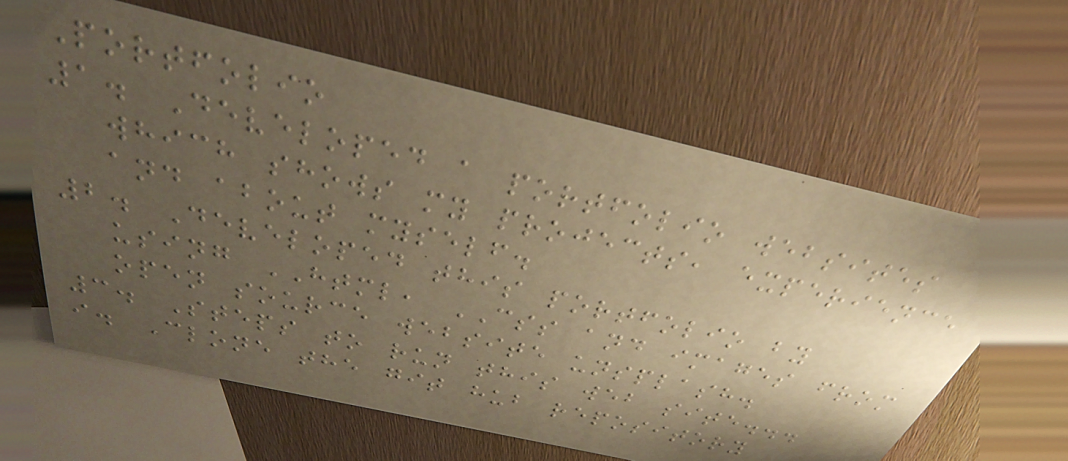Portfolio
1. Developed a portfolio websites
which shows my projects, experience
and about myself.
2. Developed this portfolio by
using HTML, CSS and images from
open source website unsplash.
3. Steps to run this web site...
i. Clone the git hub repository
